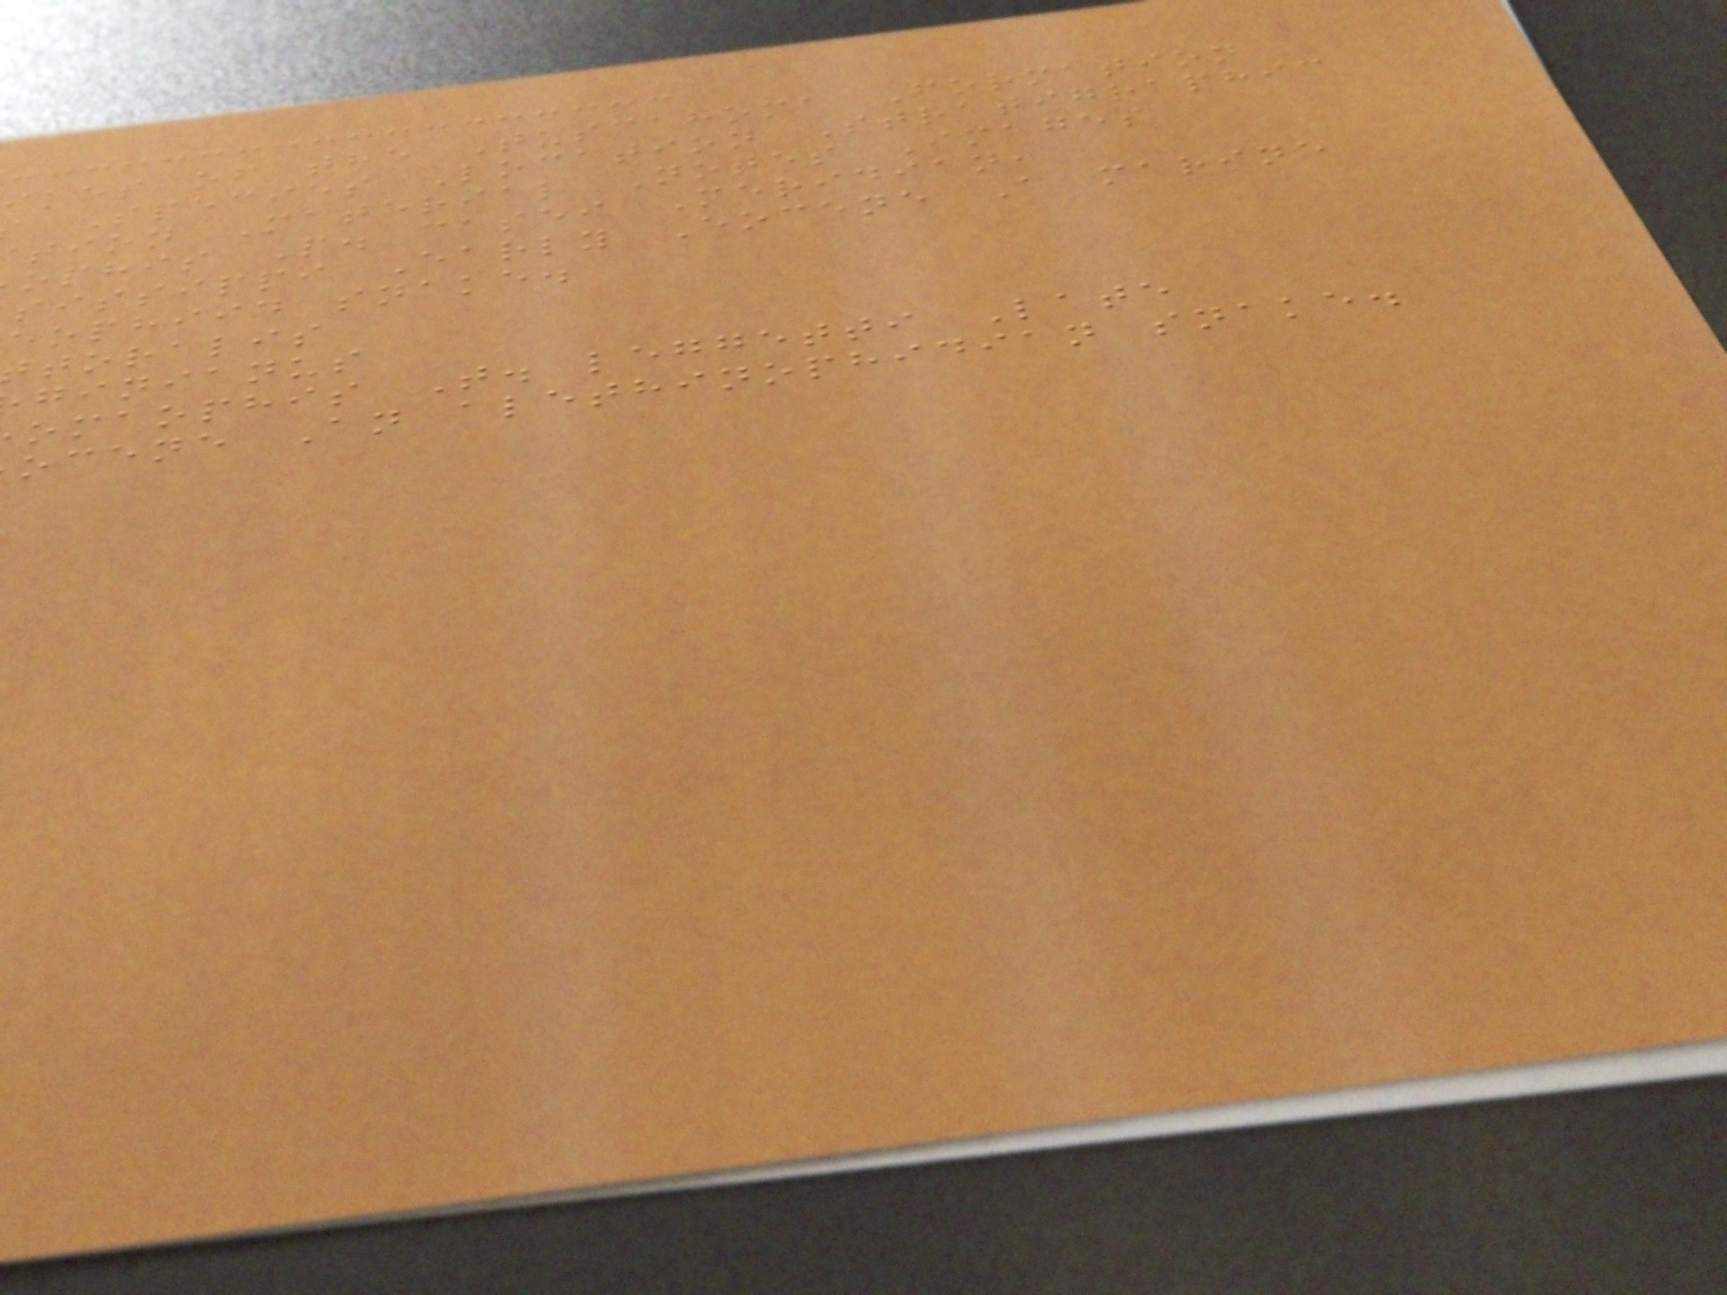iles of the Tuscahoma Formation
Species Location Stratigraphic
tion Material Notes Images
ophis P. casei Meridian,
sissippi Early Eocene A marine
eophiid snake.
toralis
ginianus
omaophis T. leggetti Late
ocene An alethinophidian snake.
